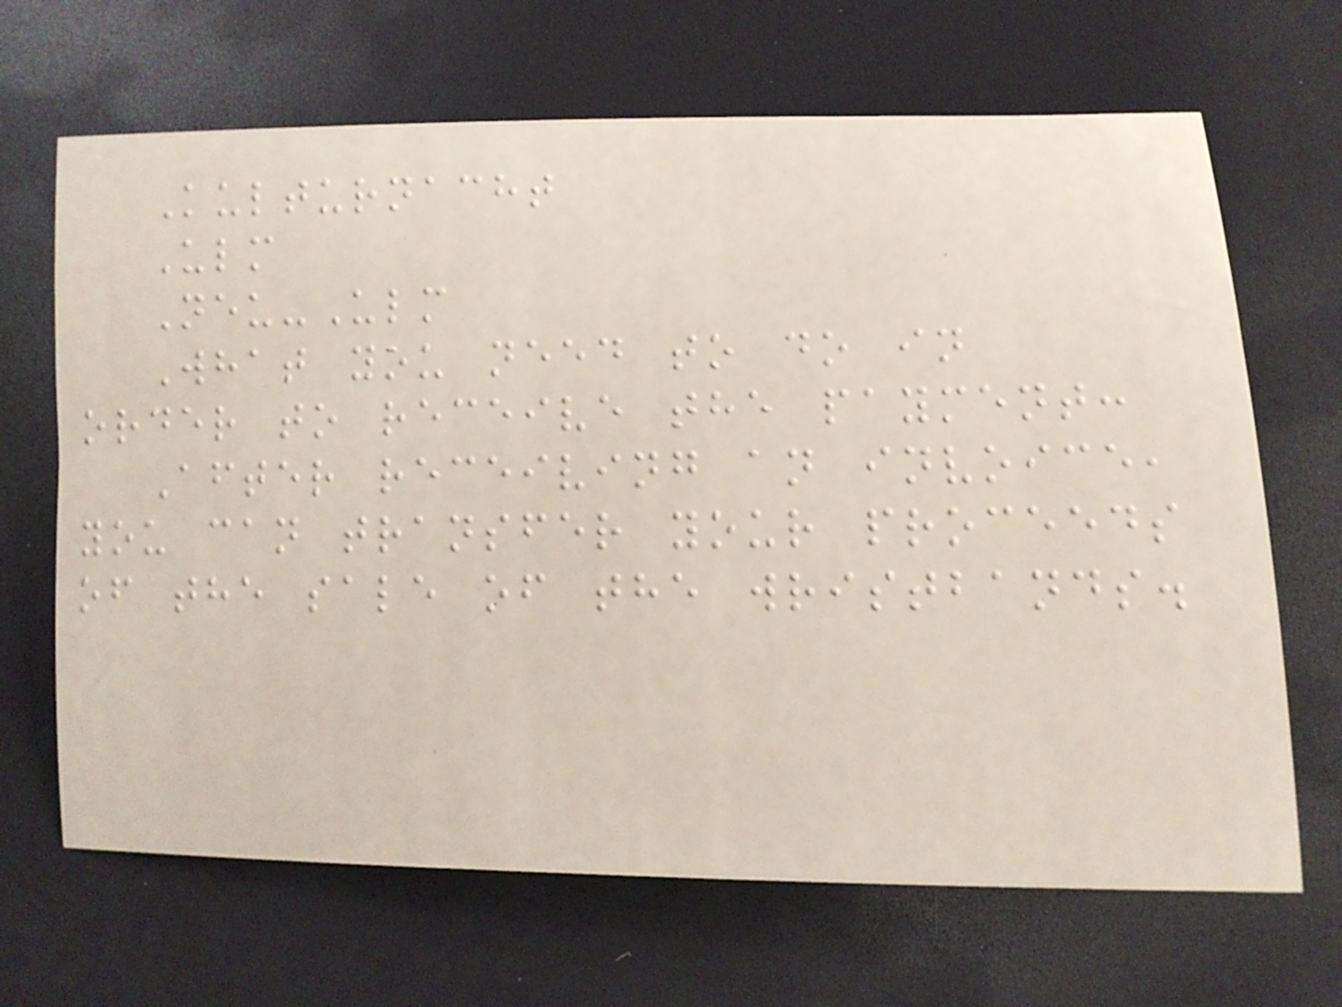Kulturnacht
Ulm
Neu-Ulm
What you need to do in
order to receive the payment:
After receiving an invoice,
you can transfer your proceeds
of the sale of the wristbands.
